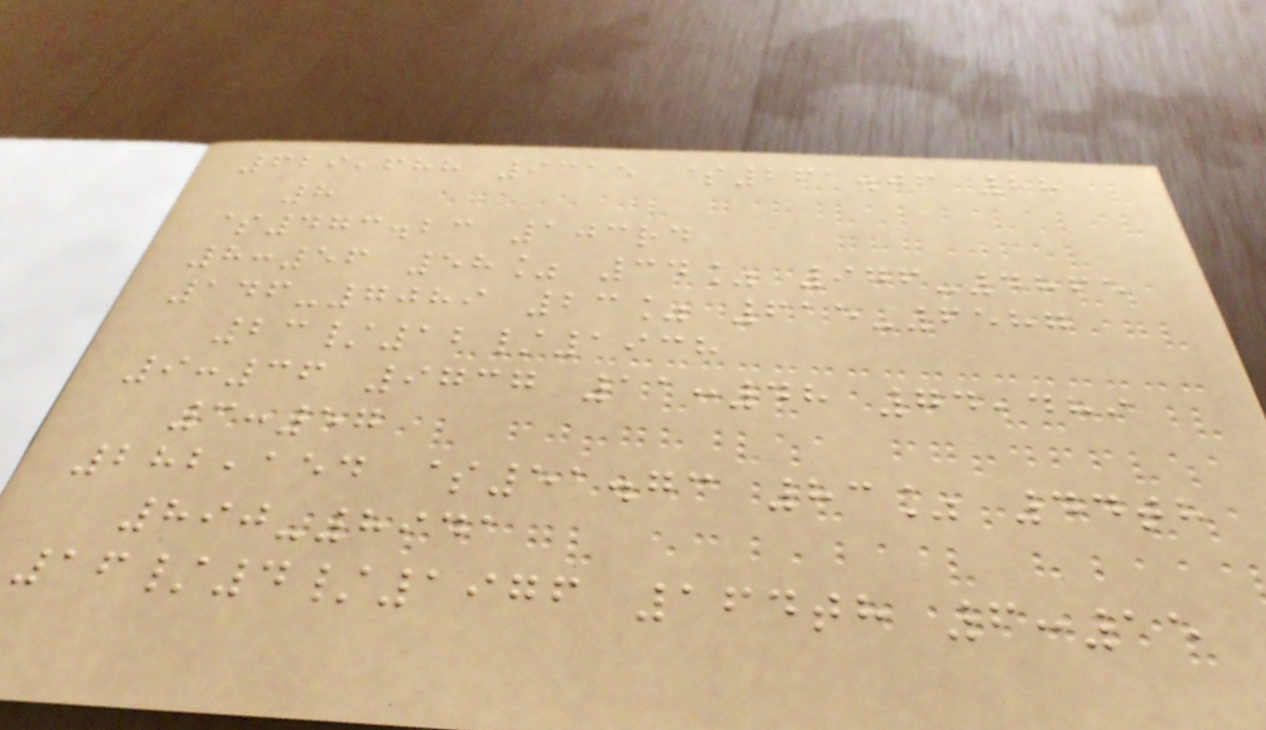629,688 9315 $261.06 28
8
$473.23 103rd
8:56 58% 34% 976-4865
146-7089 23% 615-6587
23/12/1938
9:36 9737 11:48 74,489
3:57
282,154 $51.73 83% 44th
890-8941
16/4/1976 164th 6:15
